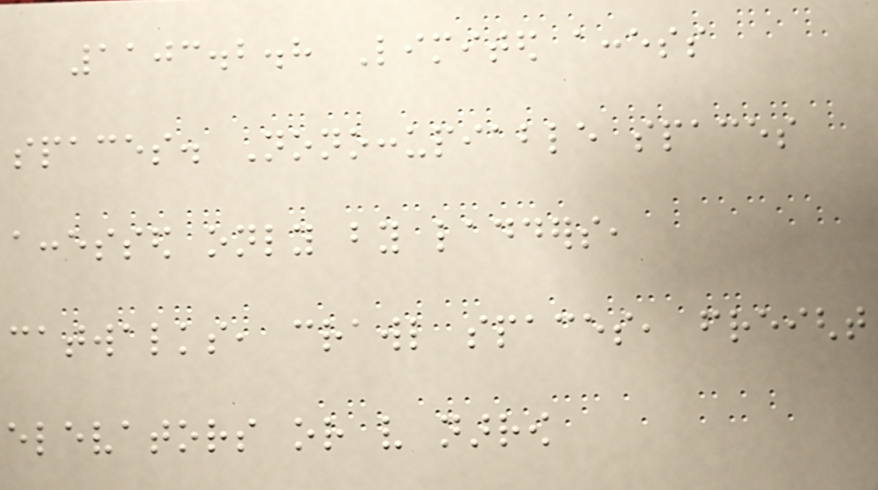1103.2.8 Limited access
spaces. Nonoccupiable spaces
accessed only by ladders,
catwalks, crawl spaces, freight
elevators or very narrow
